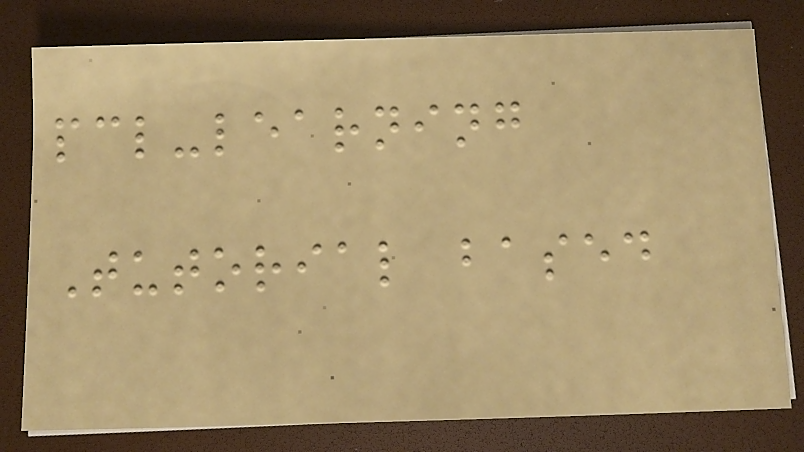pcl-learning
Tutorial based
